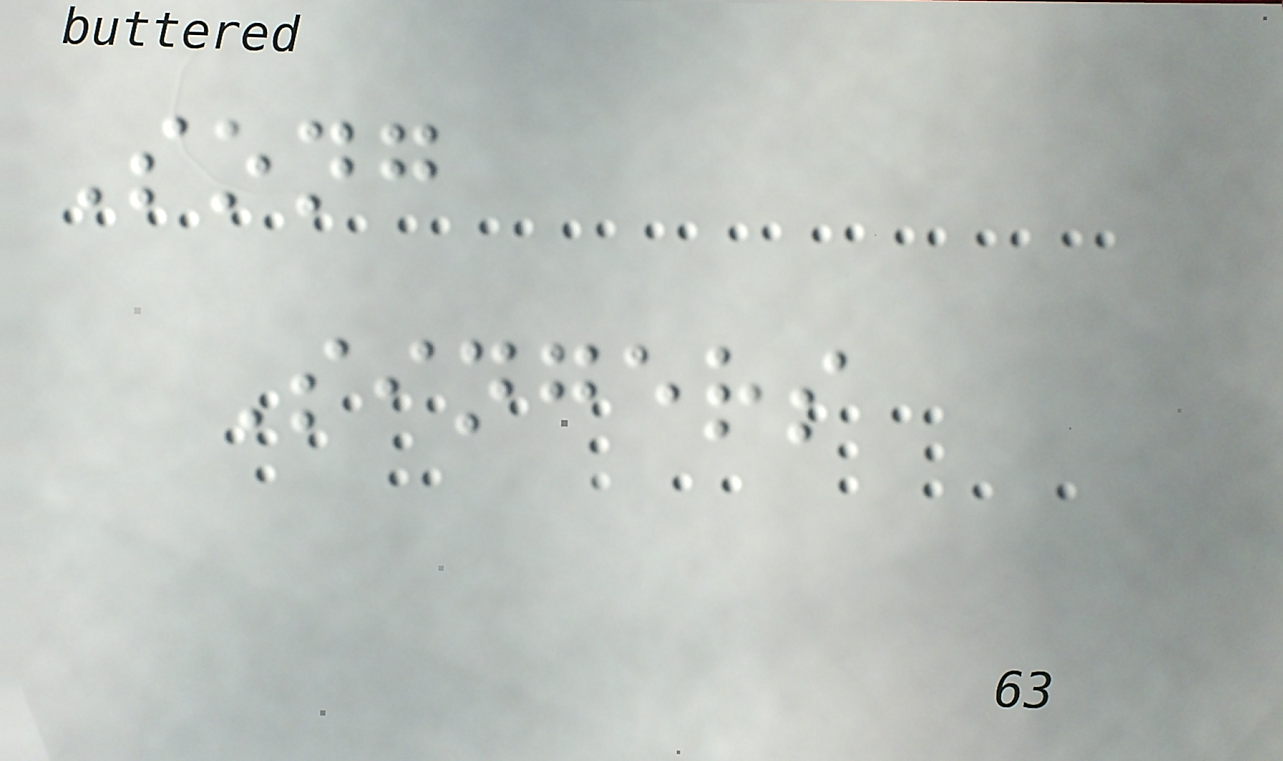Song
Singers
